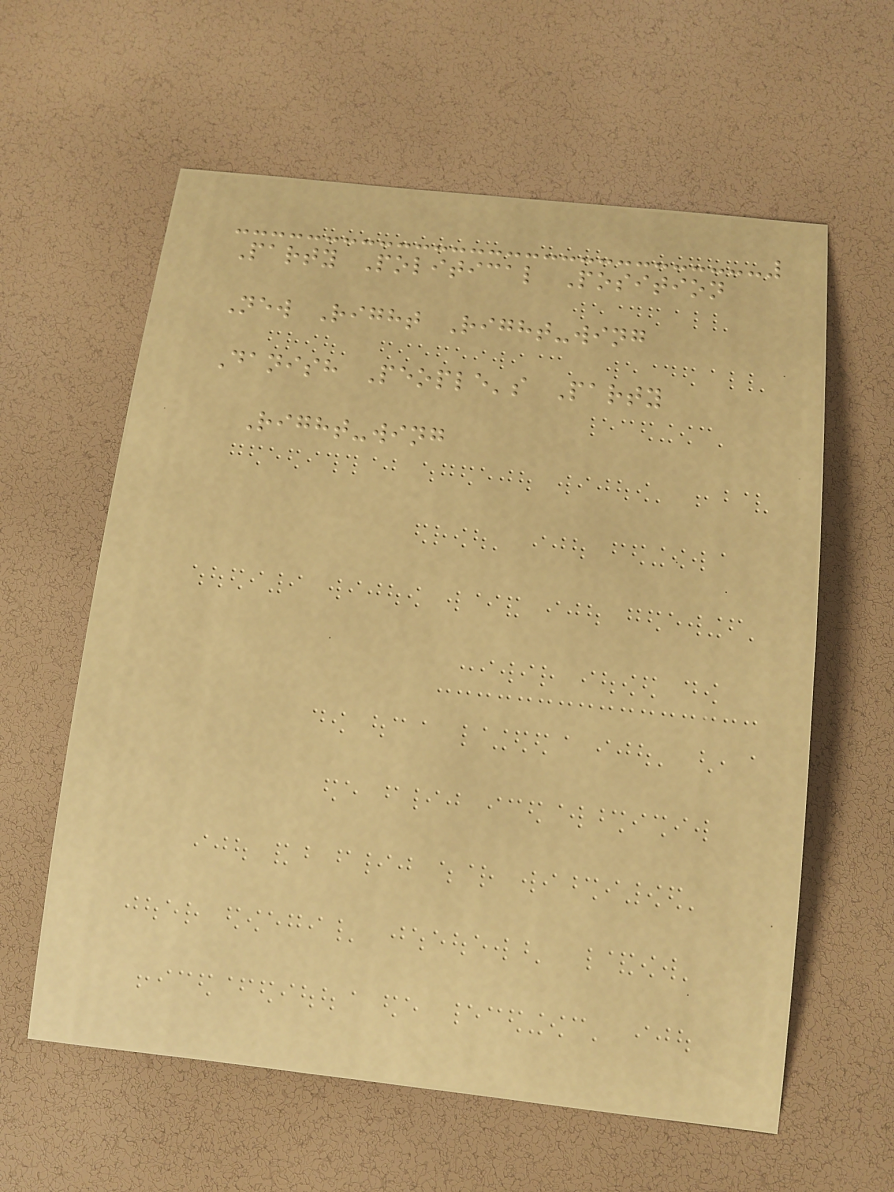Party Political Position
New Right Right-wing
Danish People's Party
Right-wing
